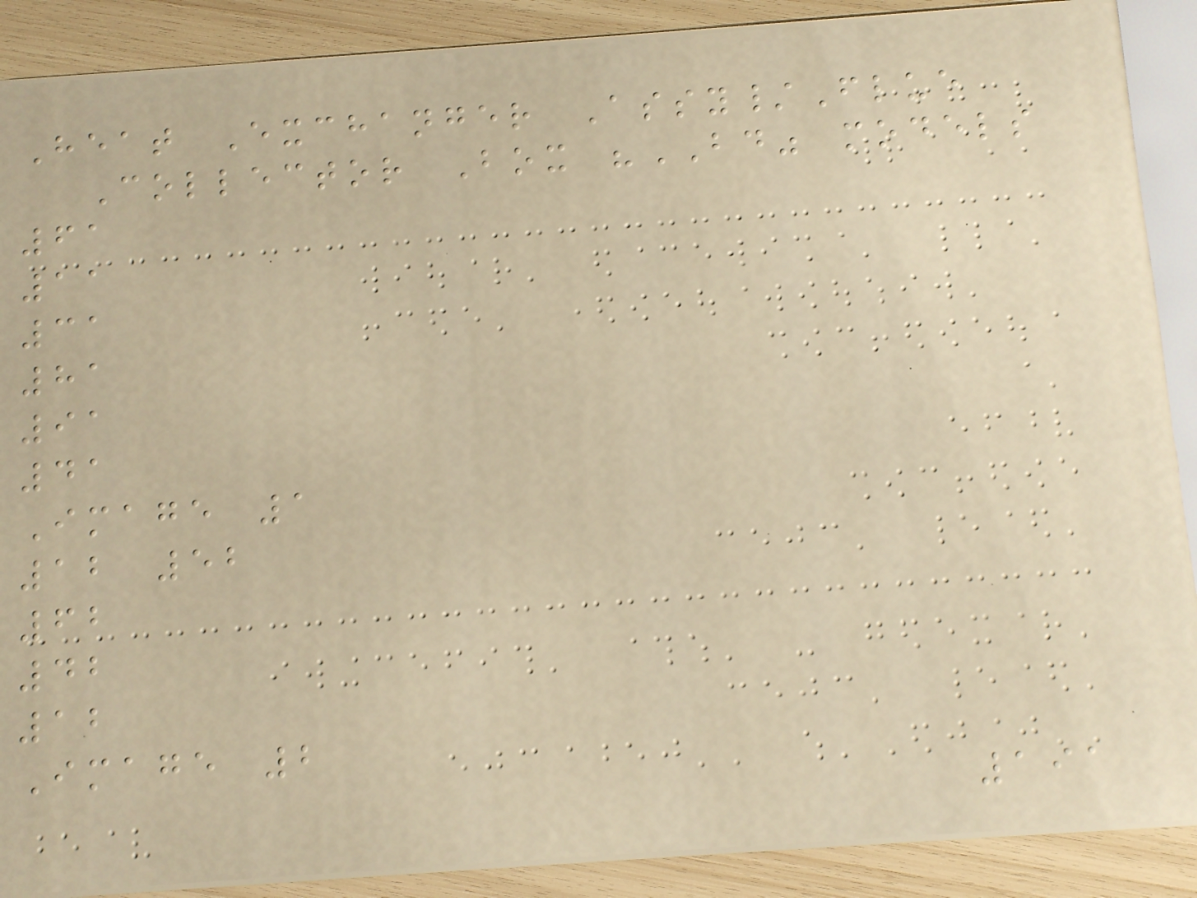Heat Exchanger Assy/Flue
Collector Box "BD" models
61
11
31
81
91
41
Image 1
12 52
62
42
12
Image 2
191
